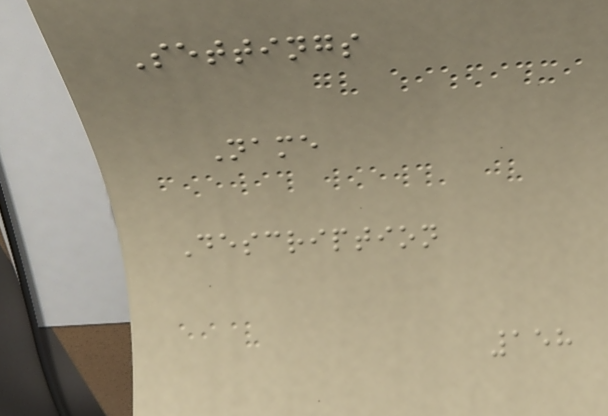Settings
Name
Description
158
